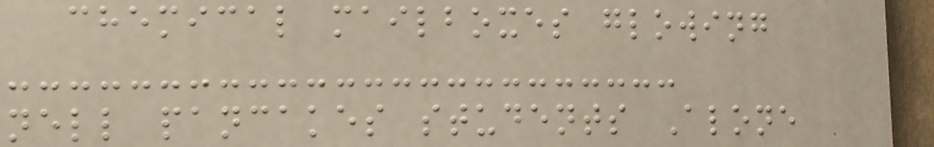chemical mailboxes glowing
nell pancakes students Alone
